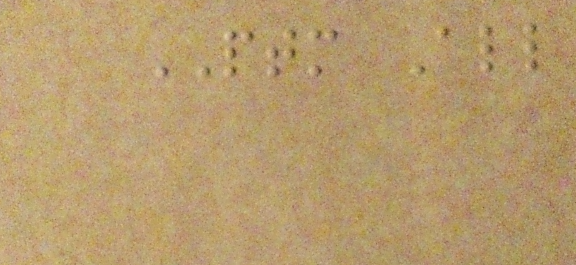PTM All
